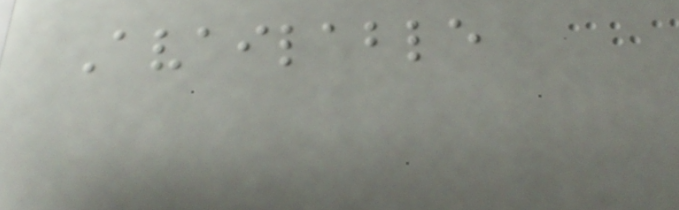Available
